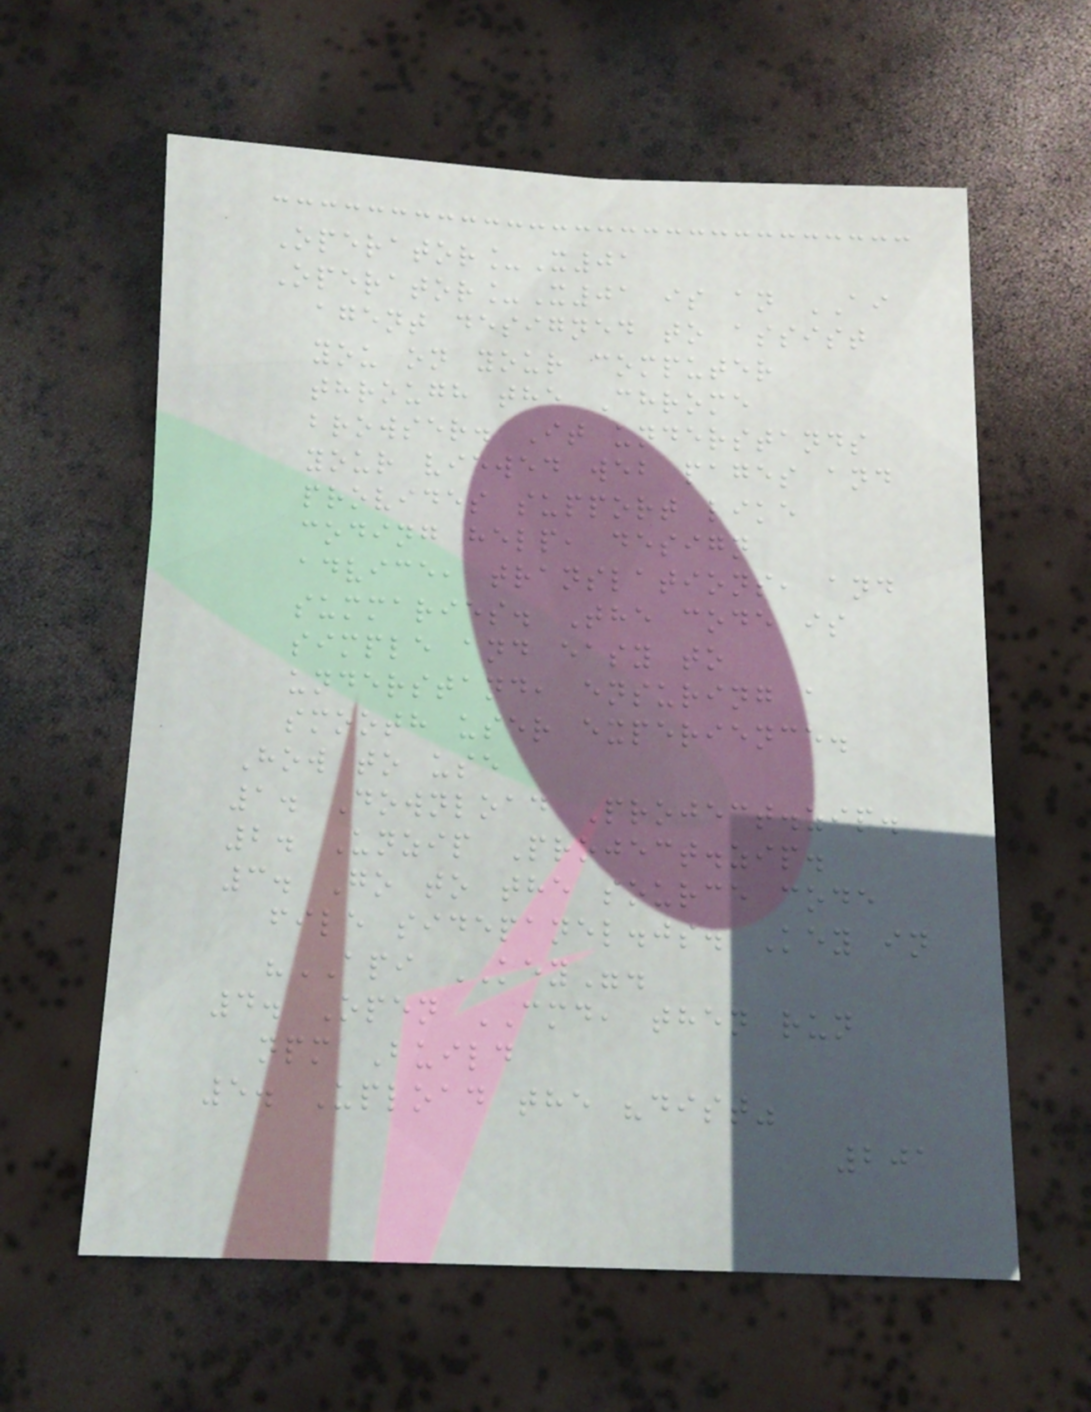Operator_X01
Operator_X01 is an AI
agent designed to assist
you on your computer
through the Chrome
browser. It understands
your viewed web pages and
provides support like
coding help, design
advice, translations, and
summaries. The code is
simple and easy to
understand, ensuring a
smooth user experience.
How to use
1. Download Project.zip.
2. Unzip Project.zip.
3. Go to the source code
file sidepanel.js. Key in
"API KEY".
4. Open CMD, then run
npm Build
5. Upload the "dist"
201
